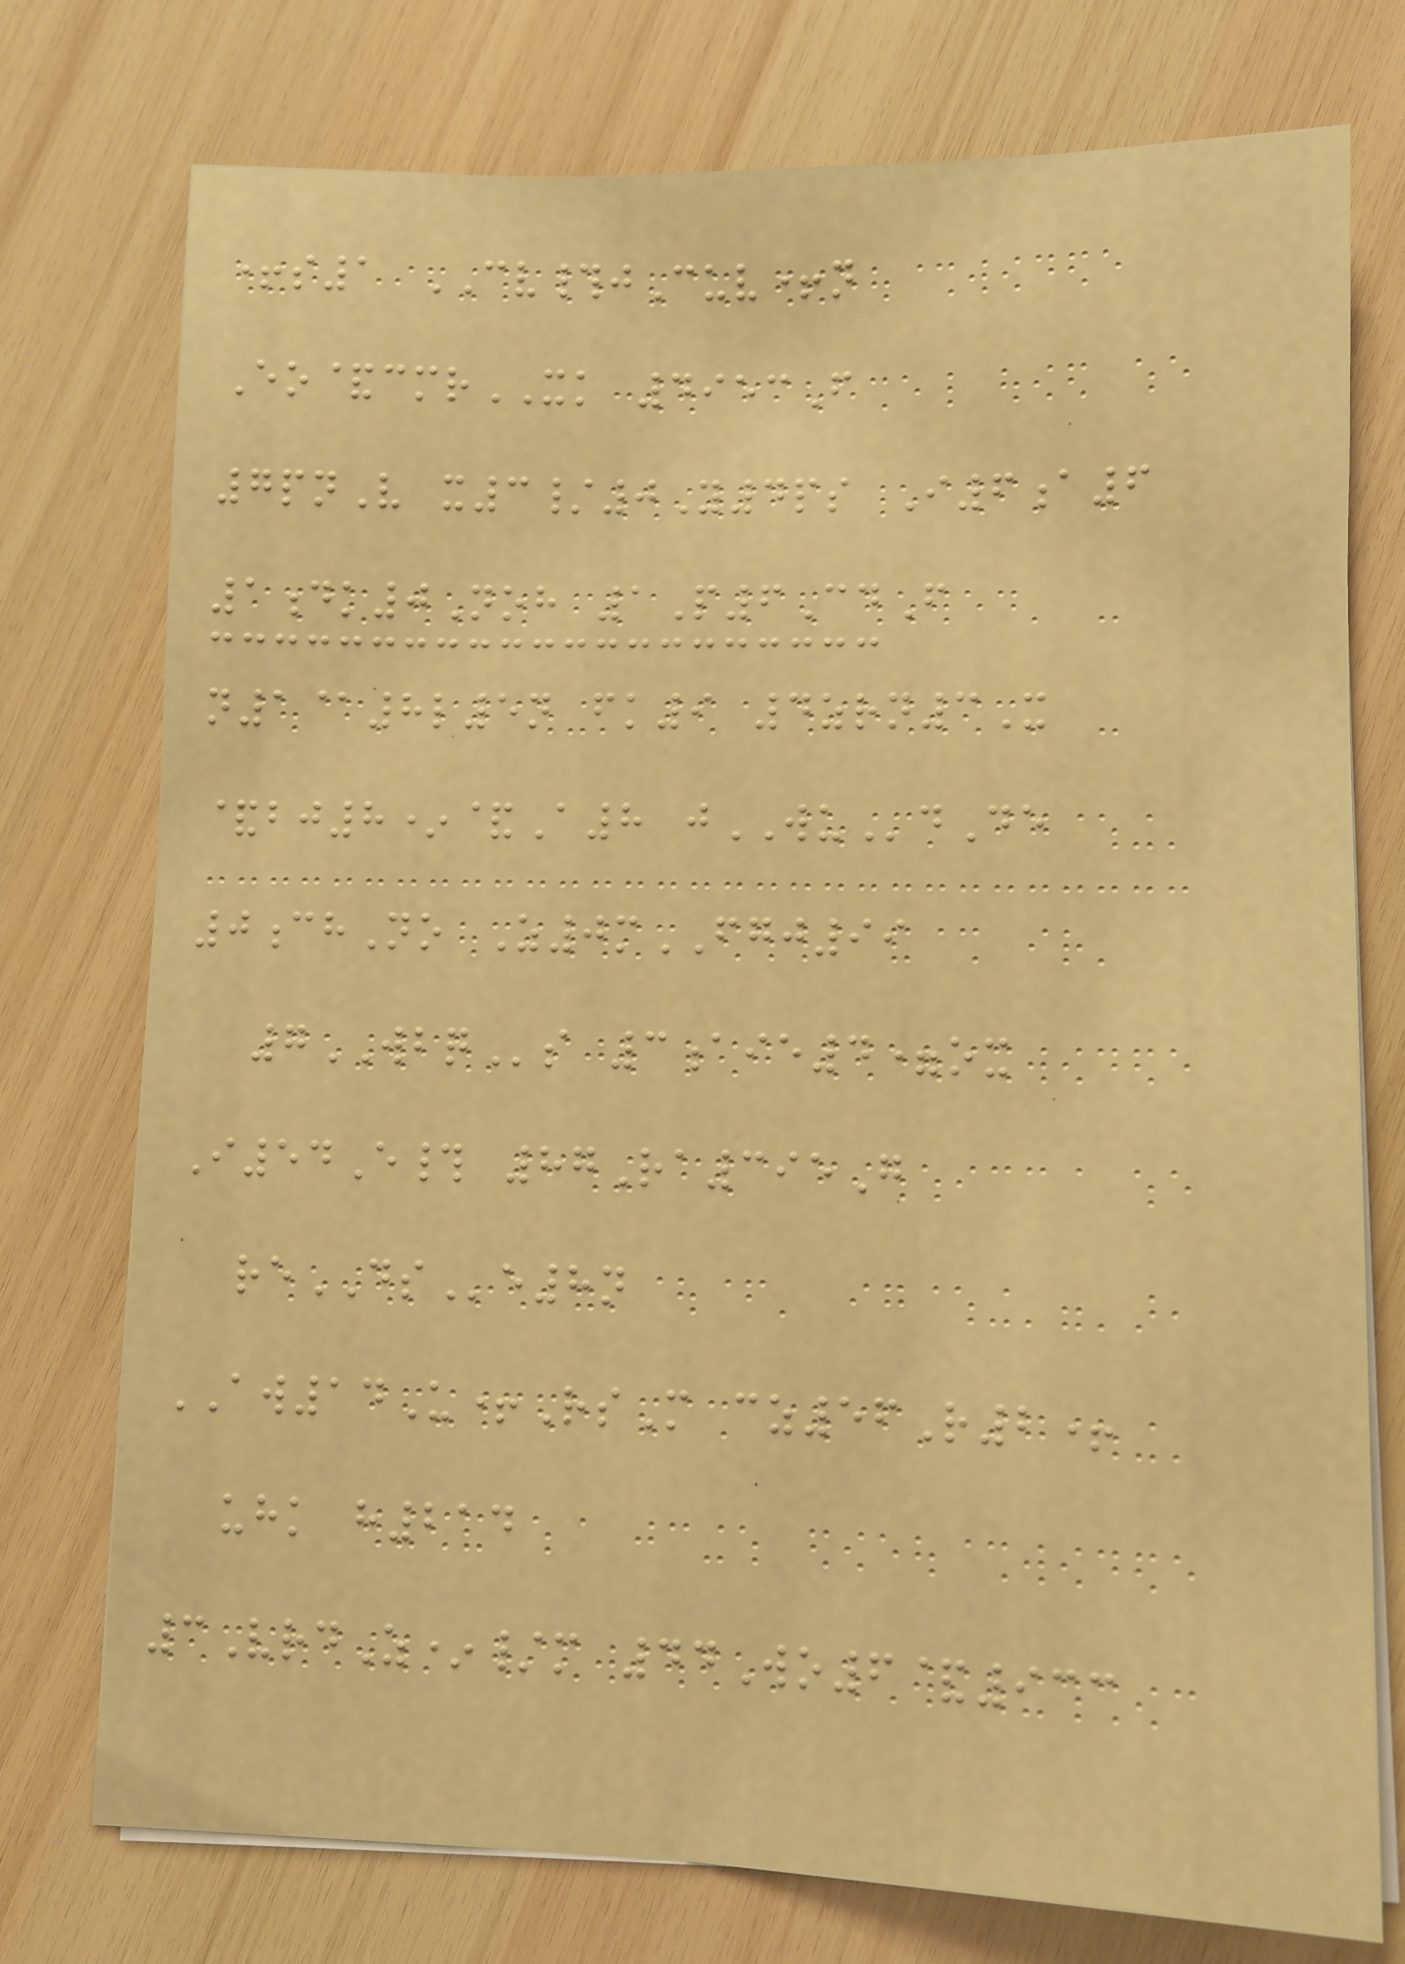+s1 CV#jCuv+n
Eo&cmrXK 4953F
7pnV x3/0Y4ps I6a6
1dk0Noh 1P6CdF
n1@8l5n fk9 4zrn3X
&bj8*&A8 jWUdDe
0chNo Z0mFGJ99
7WBQs 3aie4=ox
I54E# 87Ra395G
reDSe8n
AW14U+RsM cz56R2+
uhk h214
3VrdZ*/m 44Wo6&933
